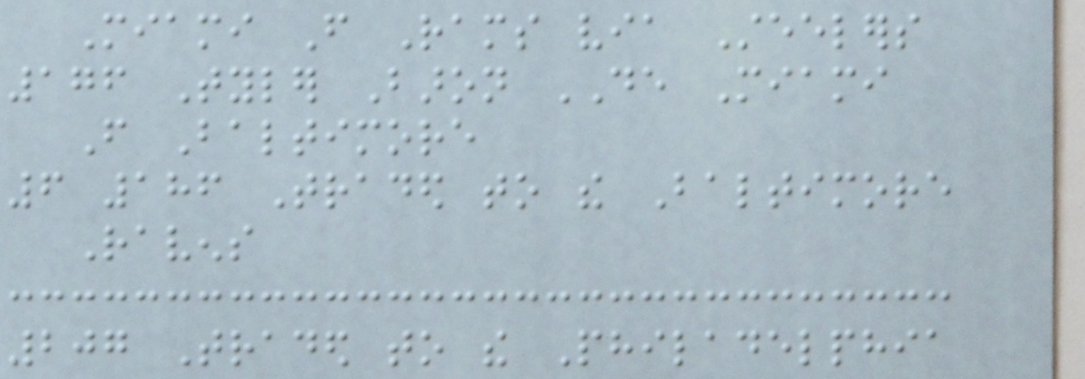Miami From Rams via Steelers
176 Tyler Baron DE Miami
From Baltimore
6 186 Traded to the Baltimore
Ravens
207 Traded to the Philadelphia
